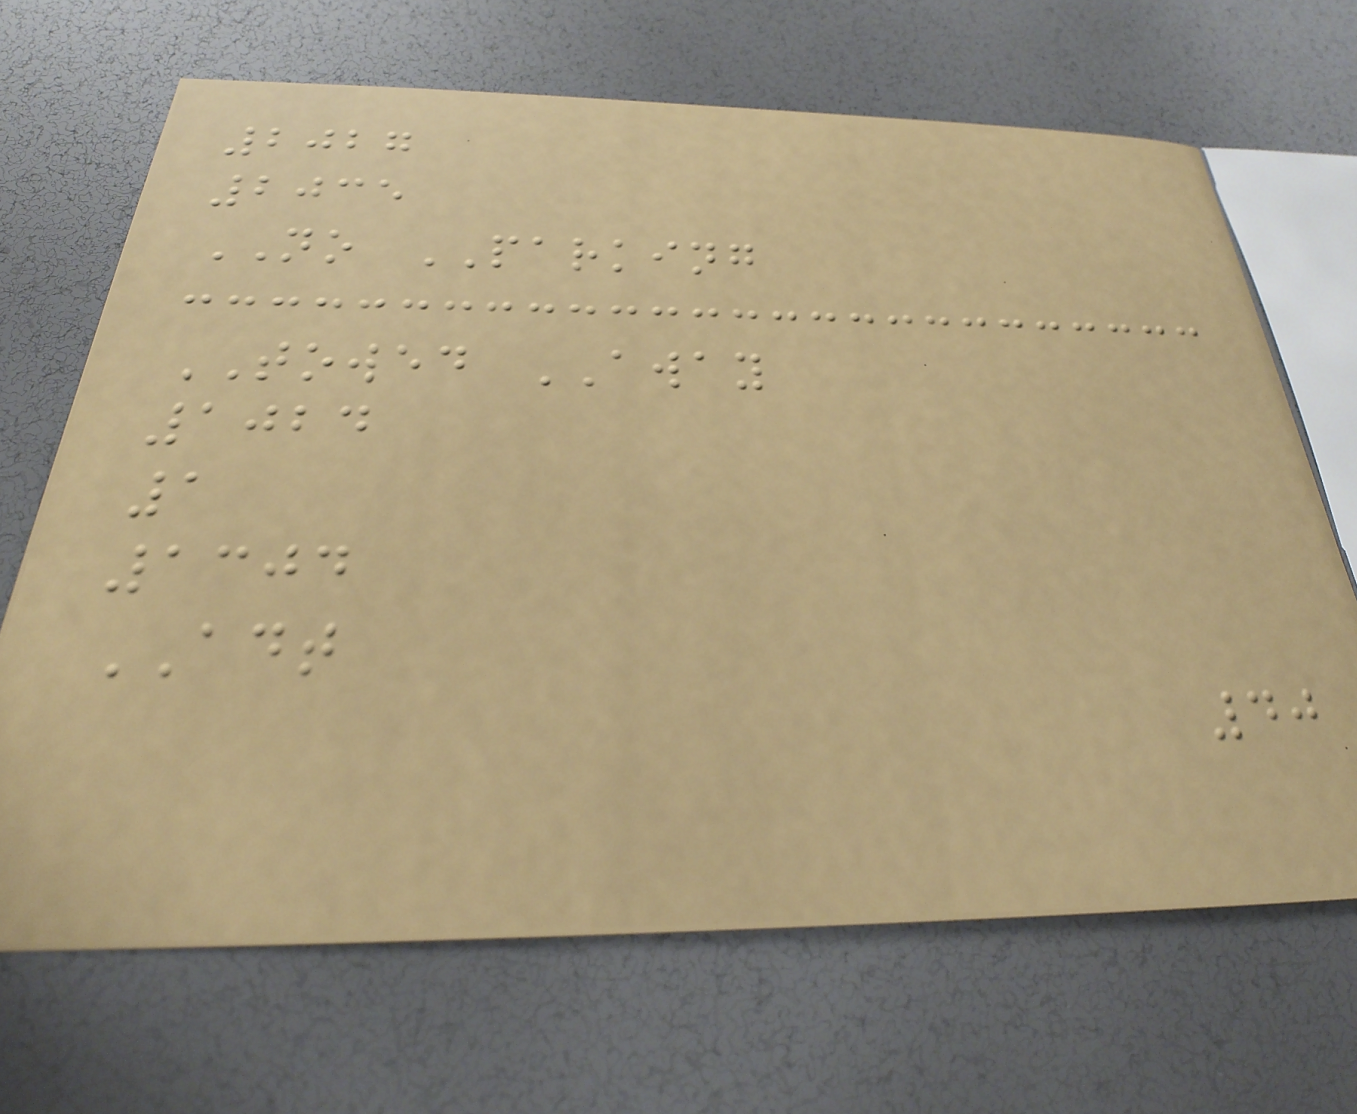2027
2035
NO PARKING
TOWED AWAY
1024
1
1304
ADT
40
